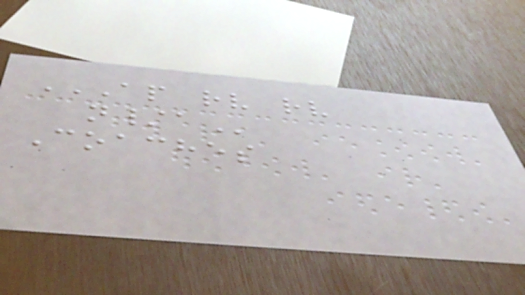AP RV RV
N/A
Coaches
